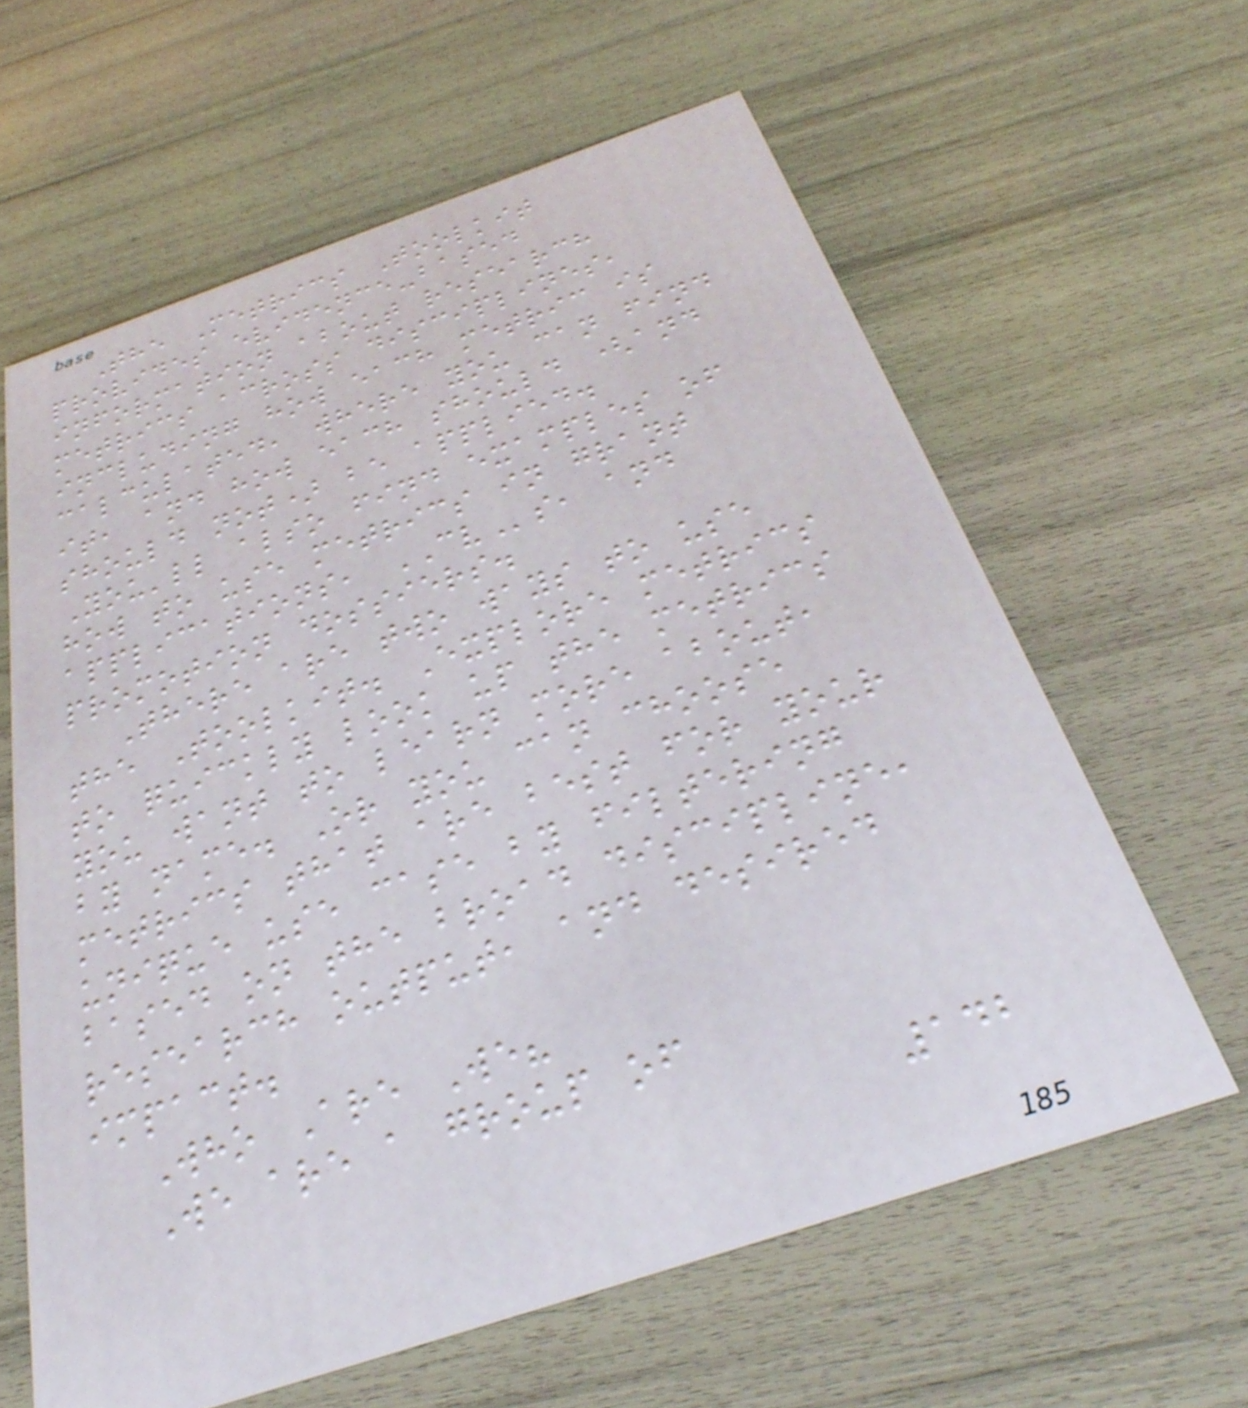The Metrics Toolkit
provides evidence-based
information about research
metrics across disciplines,
including how each metric is
calculated, where you can find
it, and how each should (and
should not) be applied.
You'll also find examples of
how to use metrics in grant
applications, CVs, and
promotion dossiers.
There are two ways to use
the Toolkit. Explore metrics
to quickly look up the metrics
you want to learn more about,
by name. Or you can choose
metrics that are best for your
unique use case by filtering
based on the broad discipline,
research output, and desired
impact.
Who Are We?
We are a group of
142
